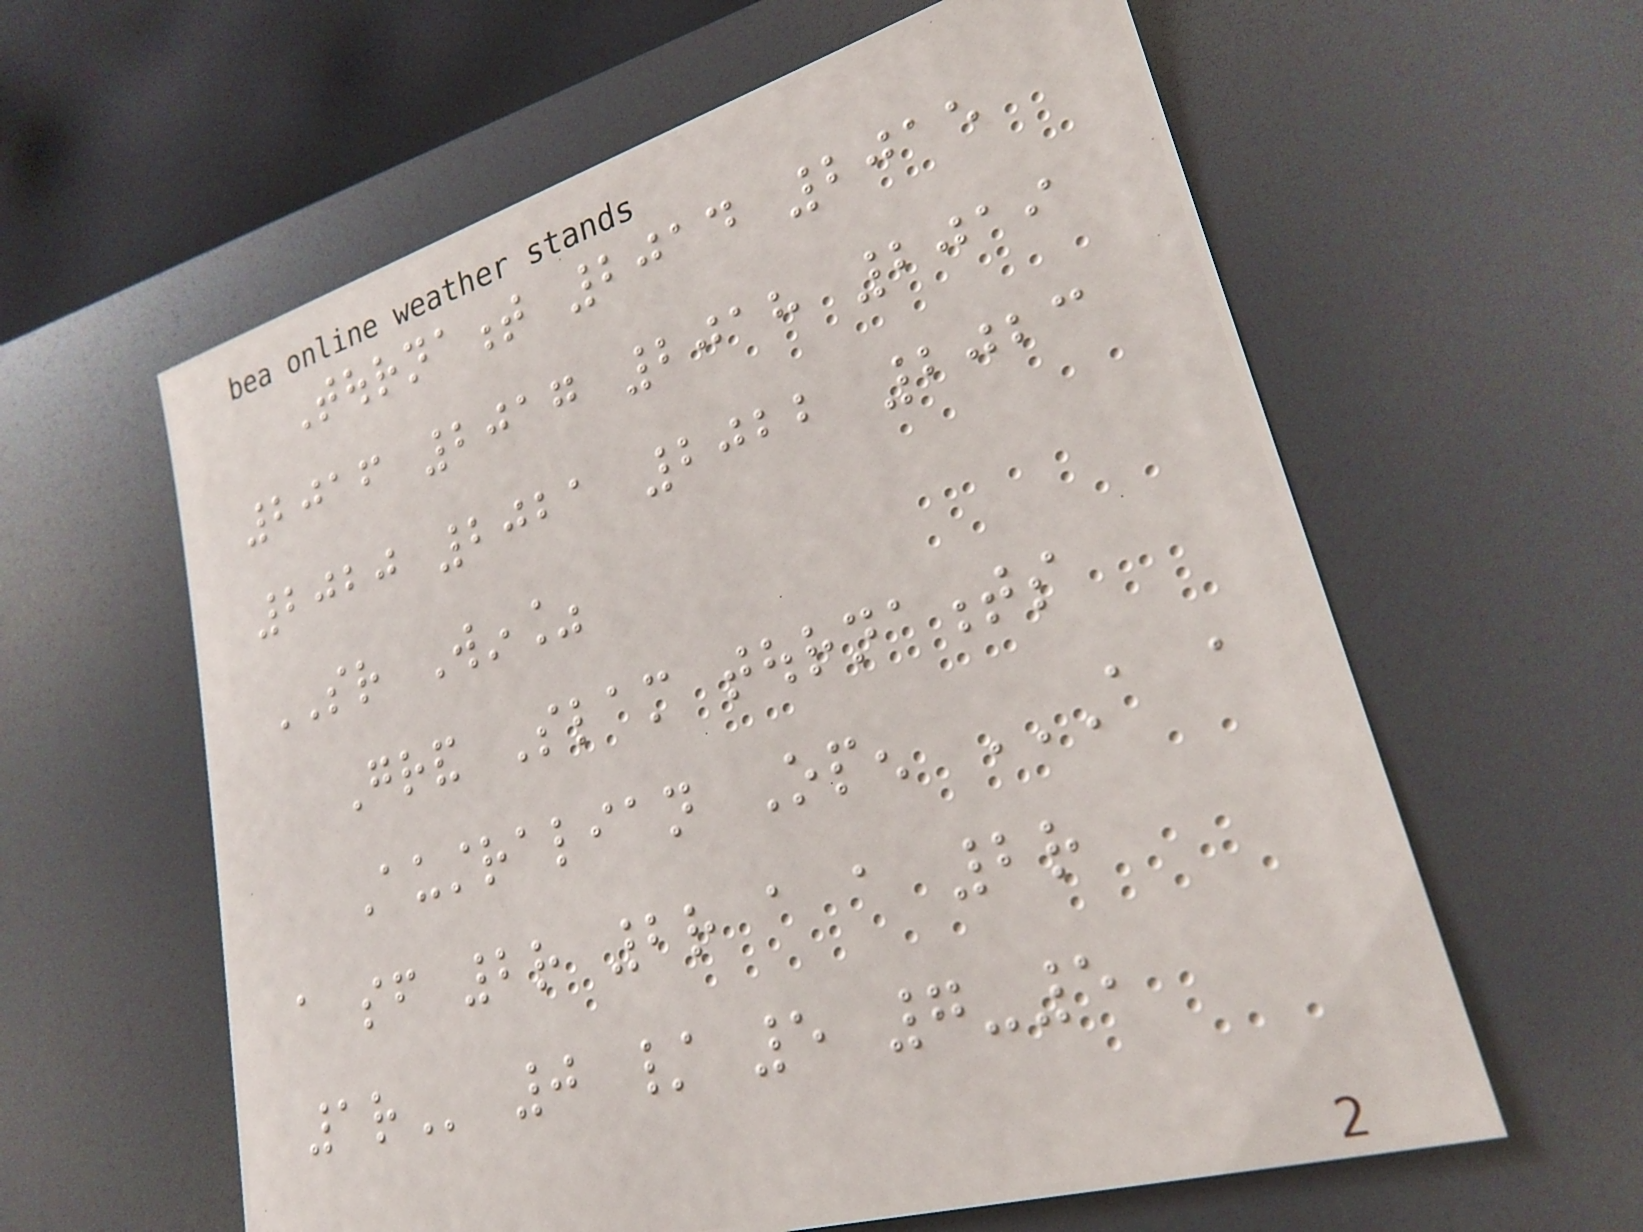Tournament 2014 2015
2016 2017 2018 2019
2020 2021 2022 2023
SR Win%
Grand Slam tournaments
Australian Open A A
A SF 2R 2R A A 2R
1R 0 / 5 7-5
